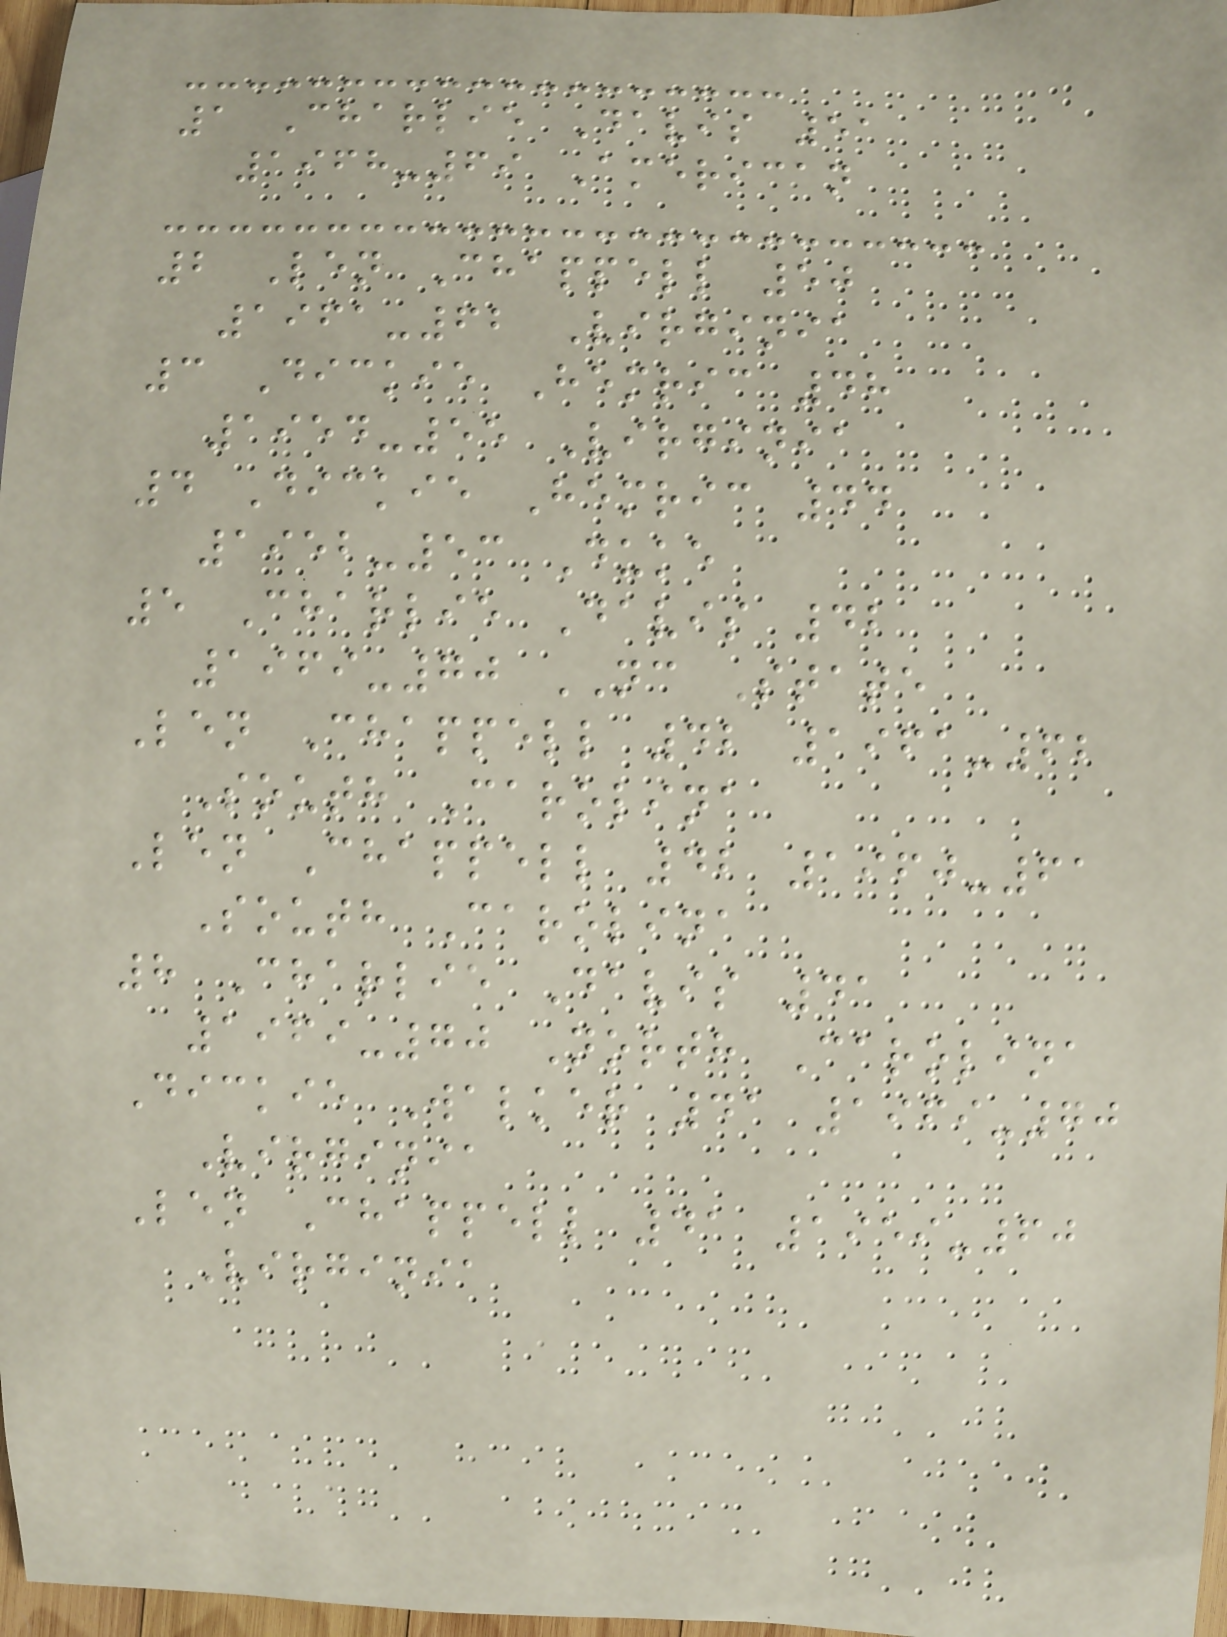1 Charlie Davis 51
1968-69 American
2 Len Chappell 50
1961-62 Virginia
3 Dickie Hemric 48
1954-55 Virginia
4 Dickie Hemric 44
1952-53 Duke
5 Charlie Davis 42
1969-70 NC State
Len Chappell 42 1961-62
South Carolina
Len Chappell 42 1960-61
South Carolina
8 Charlie Davis 41
1969-70 North Carolina
Dickie Walker 41 1969-70
Virginia
Len Chappell 41 1959-60
Virginia
